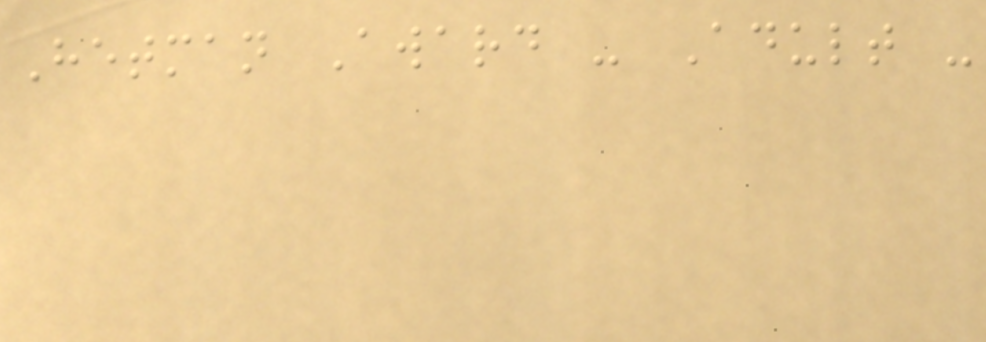Hetman Award - Adult -
